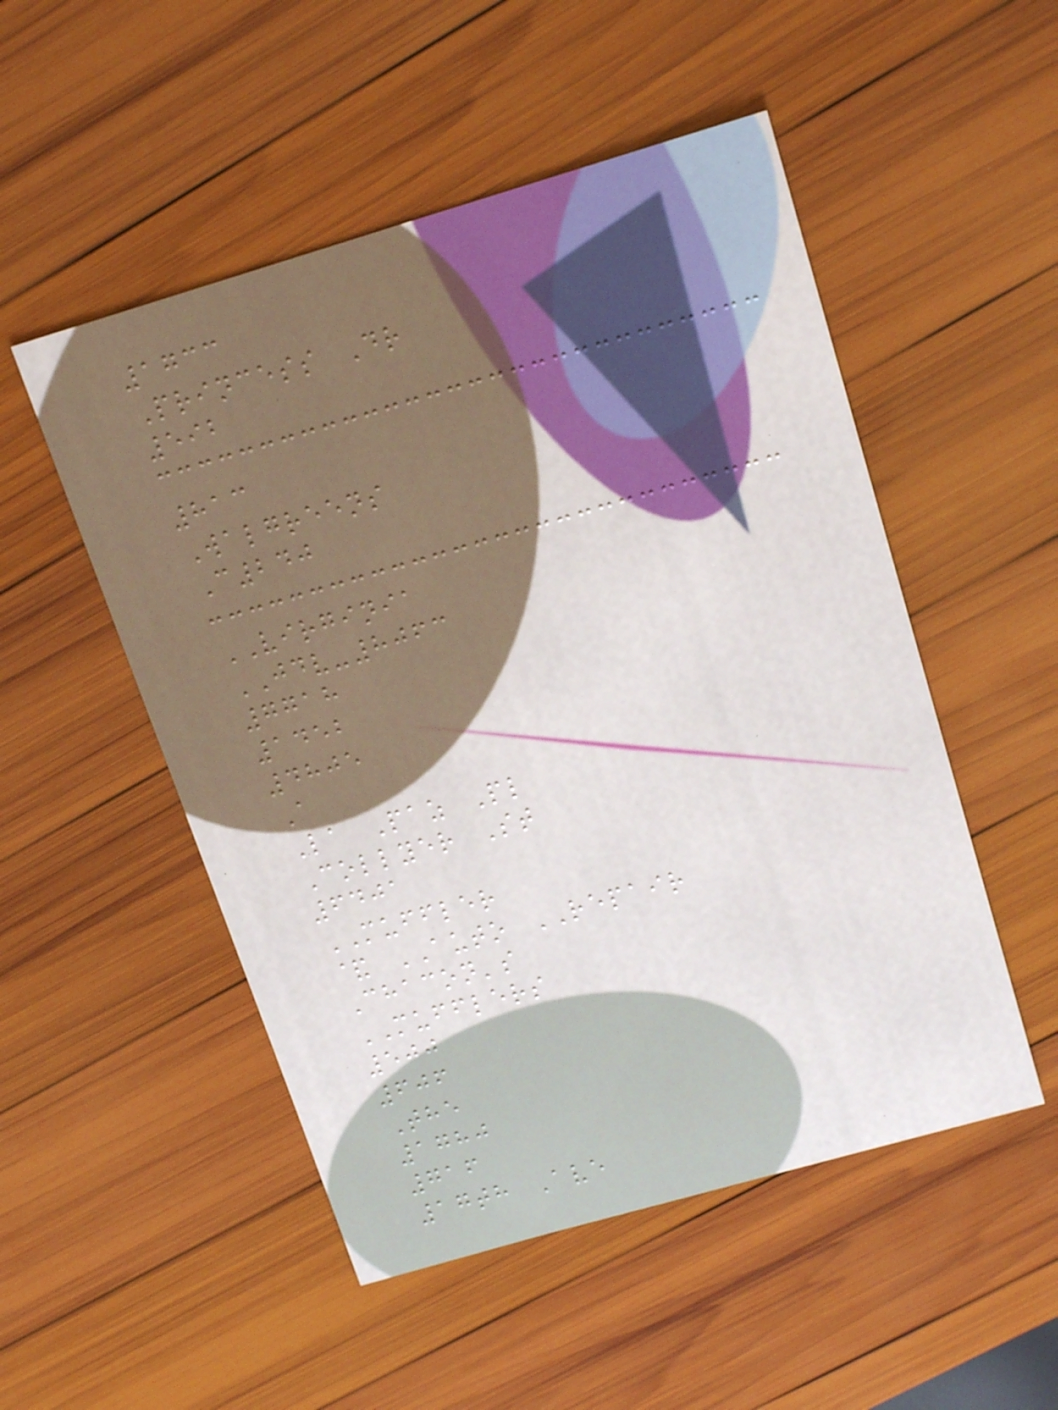1733
Princess Dr
592
813
Walgreens
C240
VIRGINIA
JDV-8063
7718
1452
4805
A
La Paz Pl
Collyer St
6401
MUFFLER
& AUTO REPAIR
Chacon's
MUFFLERS
500
606
The
1780
716
17th Ave
